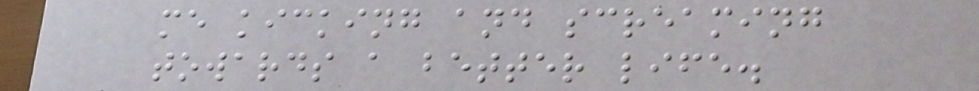me kicking and screaming
towards a better life.
